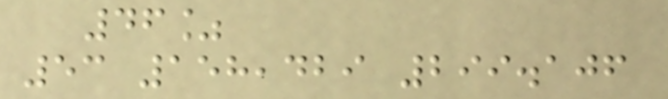46%
53 158,429 299.106
